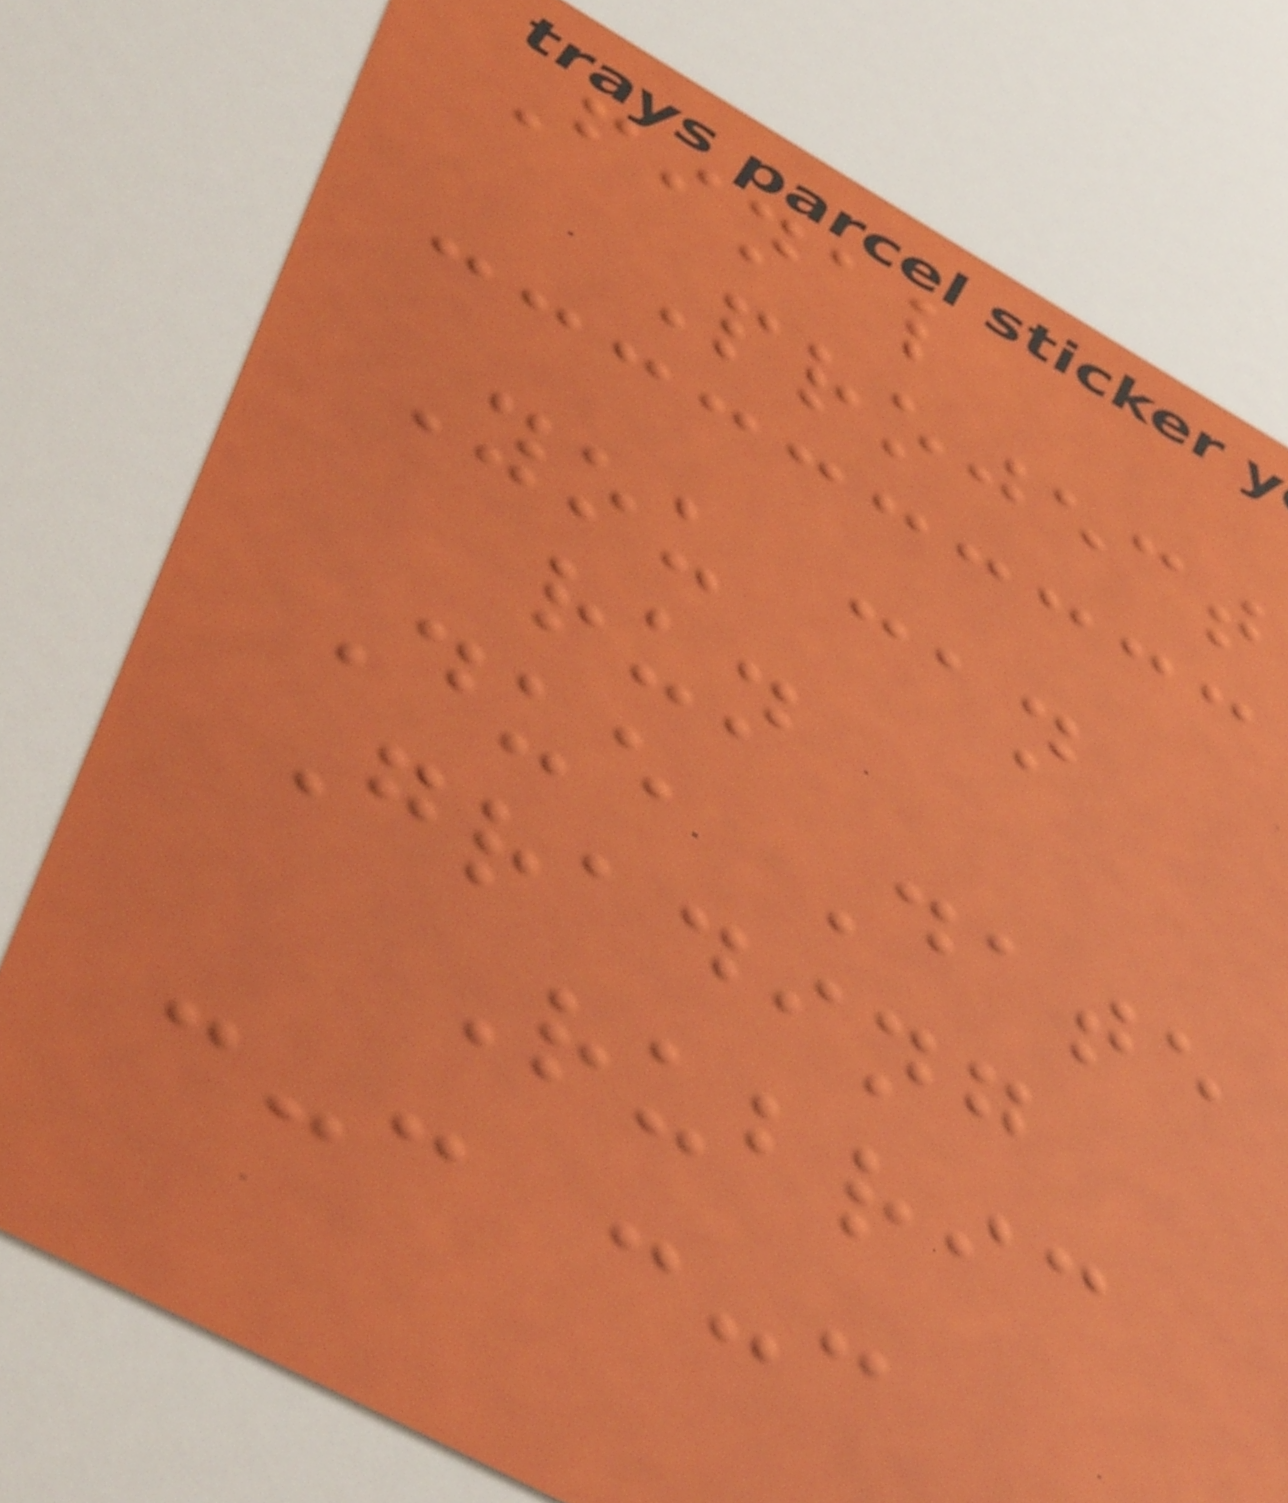Final
Project
You can
run
Due Date
Grading
Rubric
:-: :-:
